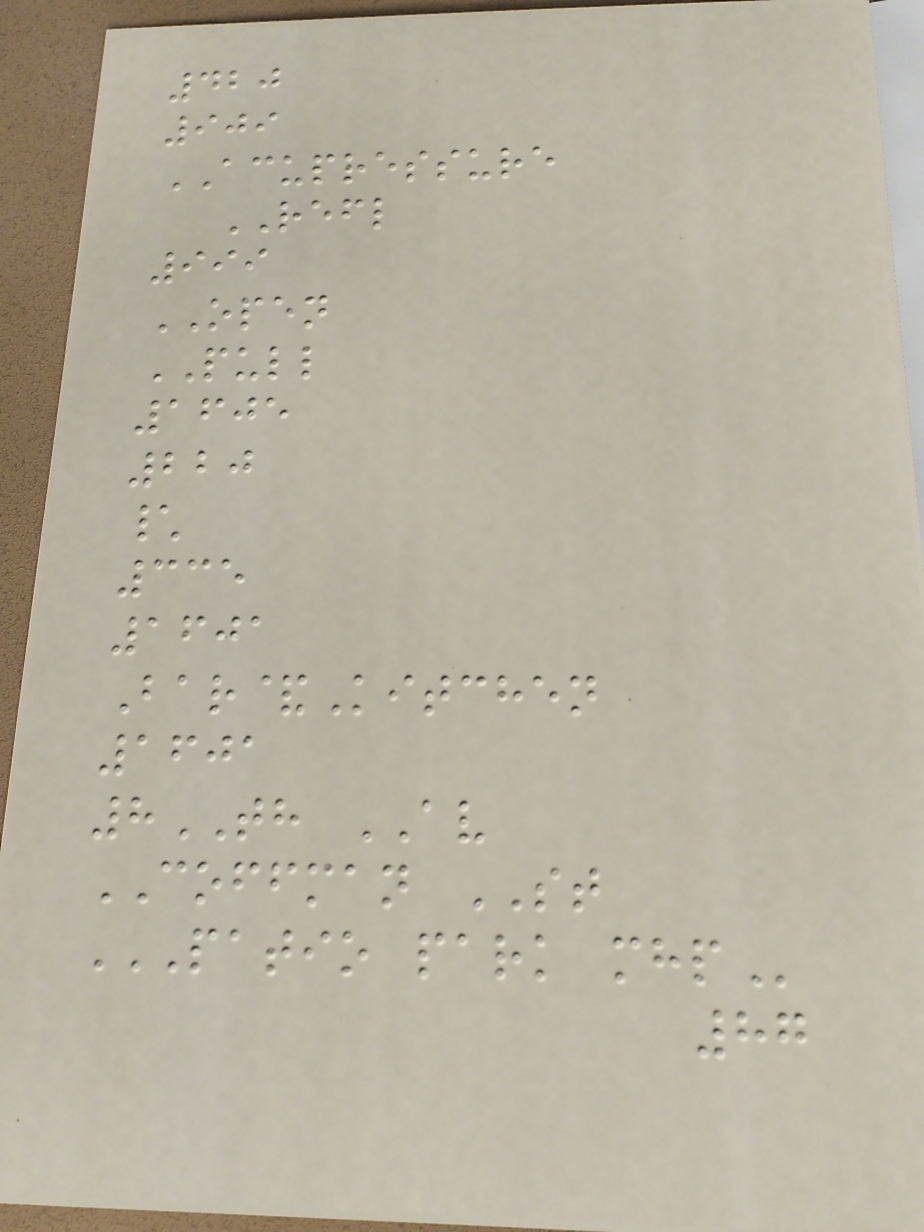420
909
ACUPRESSURE
REFL
999
OPEN
PULL
1605
220
\
335
1601
Bar&Kitchen
1601
8TH AV
COFFMAN ST
PATIO PARK MHP
87
